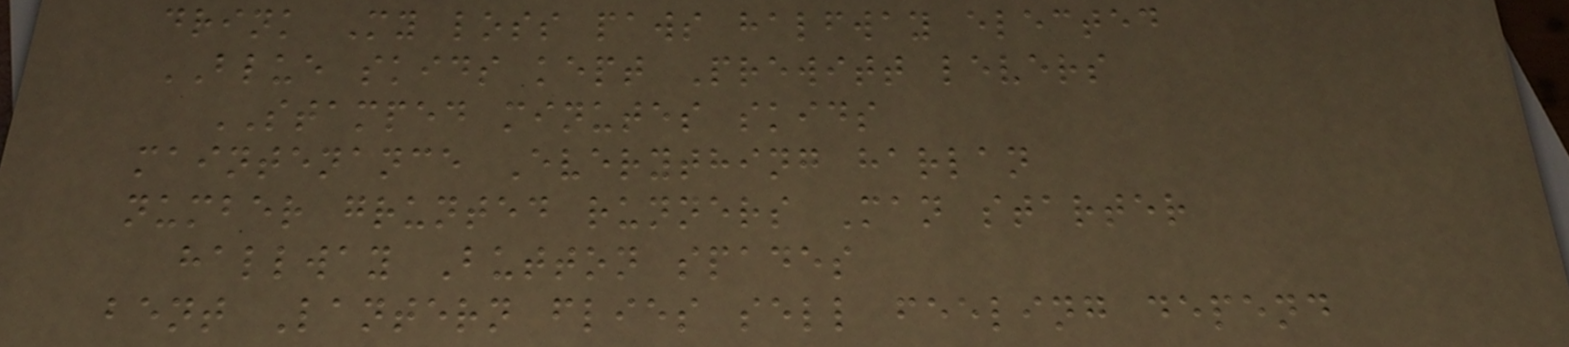drink My loss paws halfway elected
BLUE skids kept Prewitt levers
STAMPED minutes skids
maintenance Everything harlan
number grunted runners Man starter
hallway Button spades
bent Lantern flies sell feeling depend
